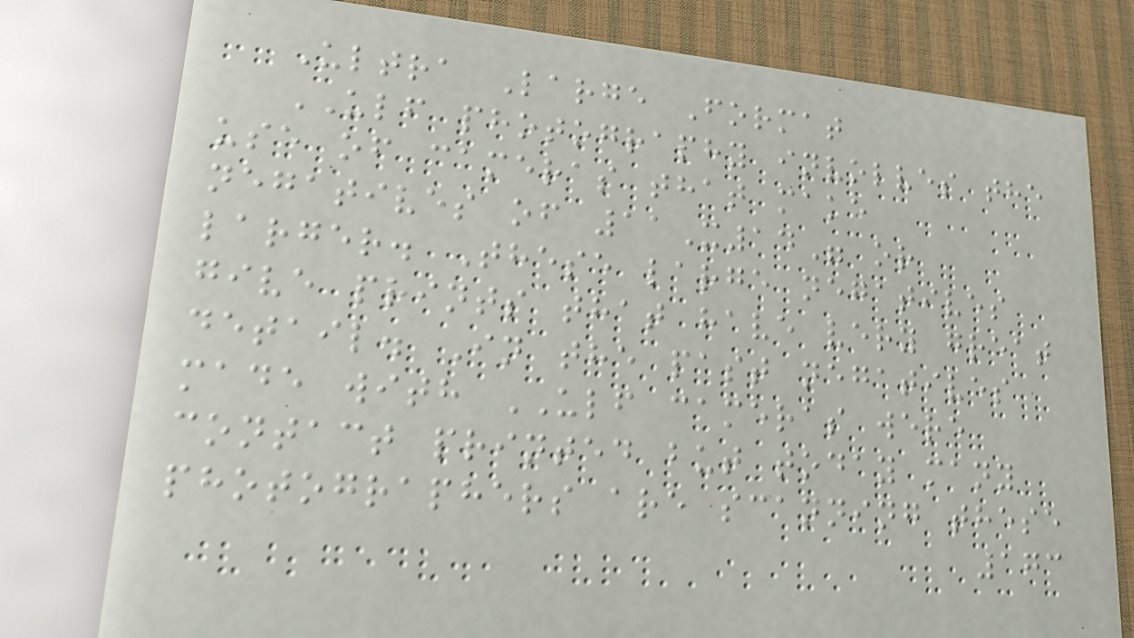Ultra Large Format
ULF photography involves the
use of cameras that make
negatives of 11X14" or
larger. These large negatives
give prints that have very great
detail. In the past negatives
made with ULF cameras were
contact printed but today many
photographers are scanning these
173
